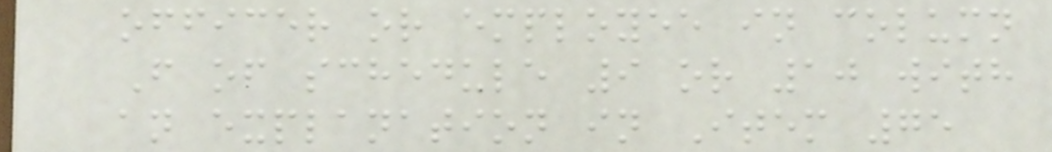officer or employee in column
F of schedule 9 or 10 with
an explanation in Item 75
